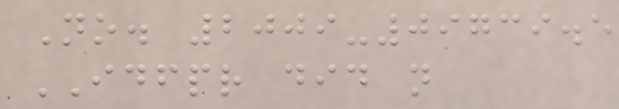No. 2009-09739.5
IDFPR did not
